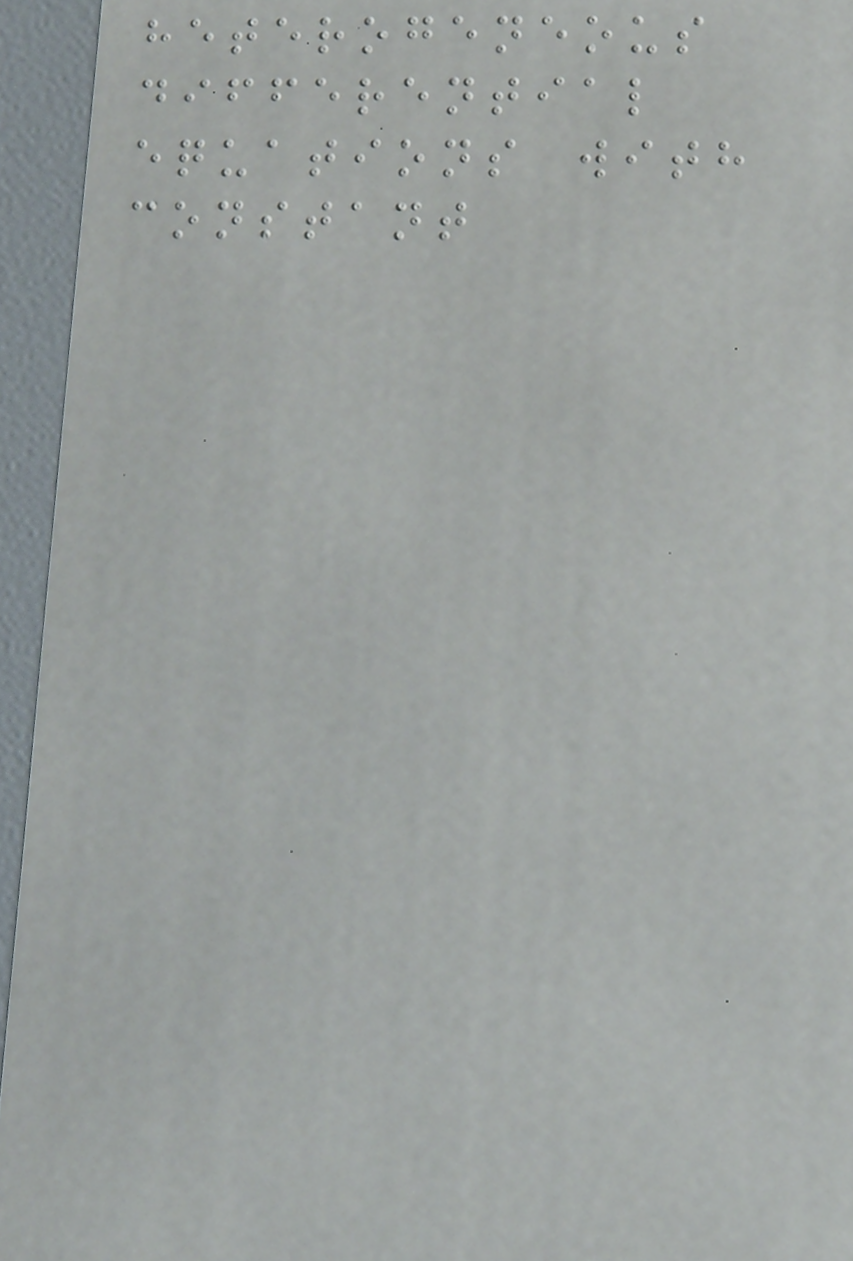heterogeneous
differential
equations with
constant
